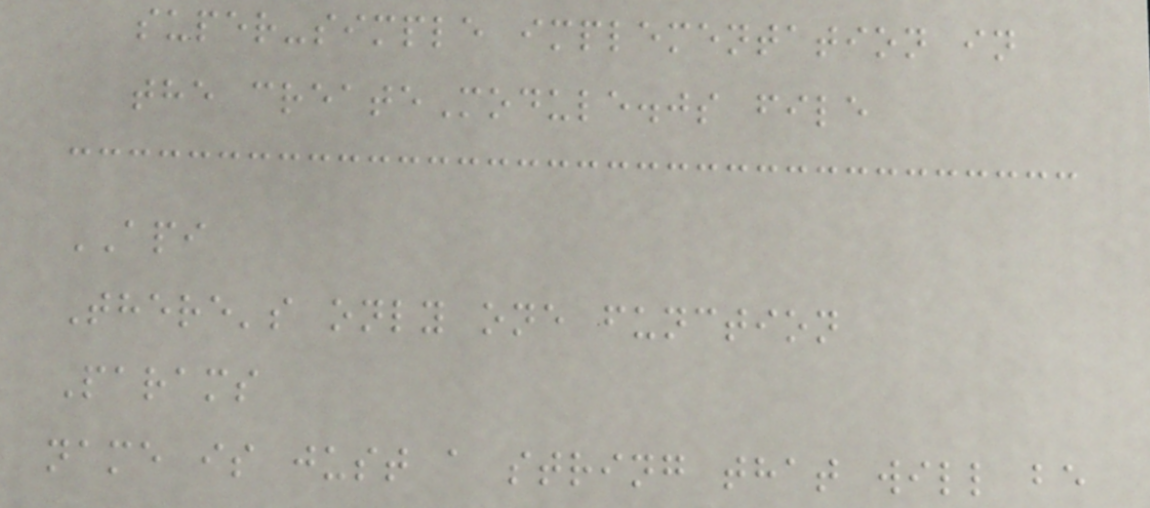super-simple implementation in
the createModule.js file
API
There's only one function
Params
name is just a string that will be
